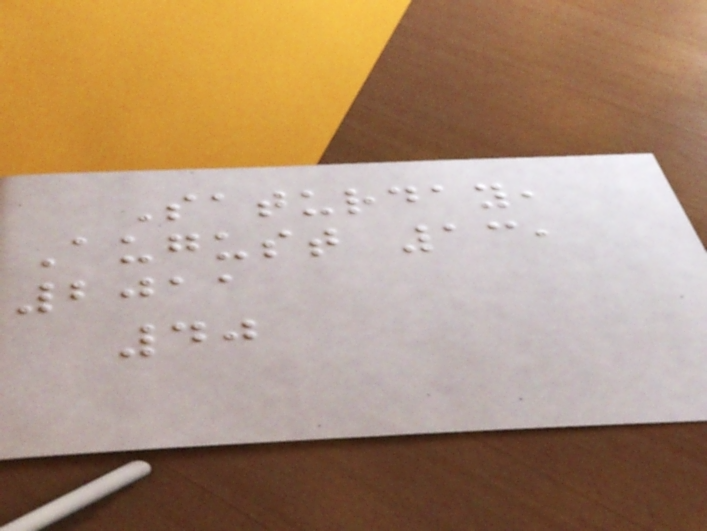Saturday,
August 13,
2011
40
